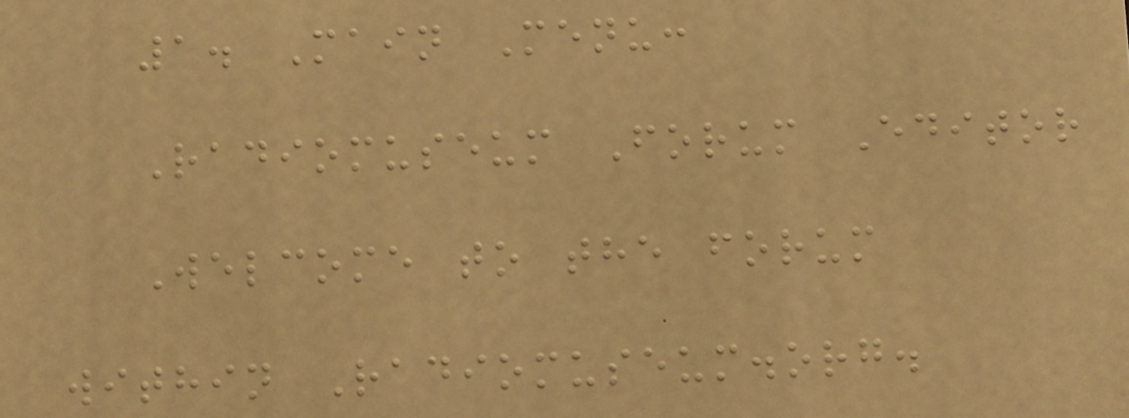1. Main Menu:
Radiomuseum Forum Editor
Welcome to the forum
within Radiomuseum.org.
